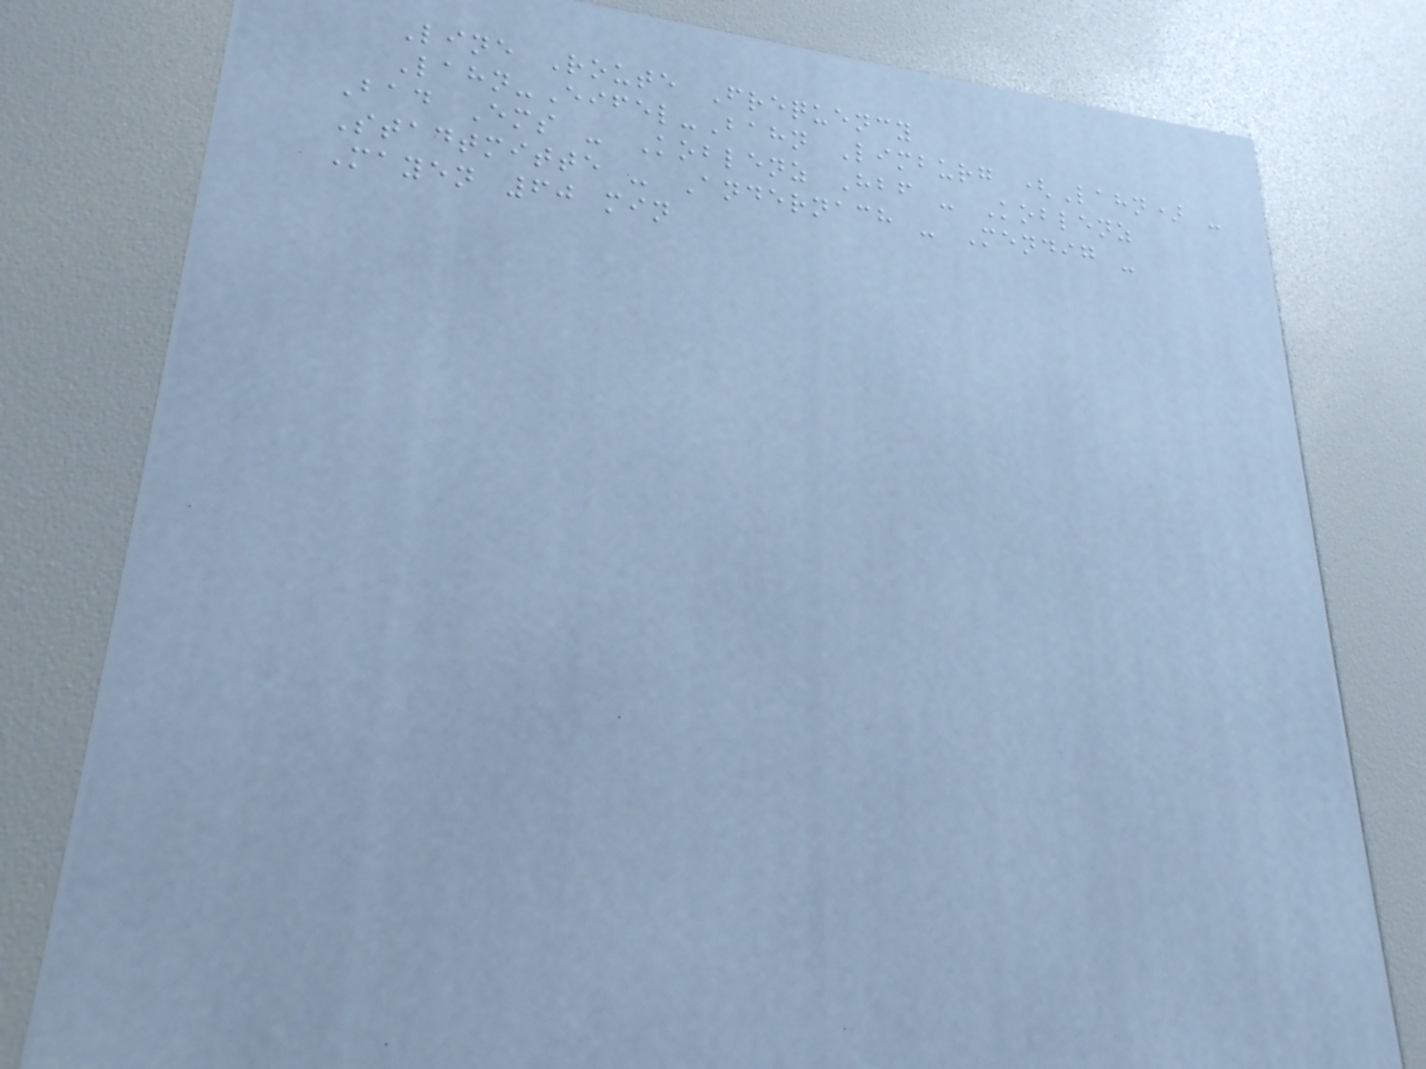Line Route Frequency
Lahn-Eifel-Bahn Limburg (Lahn) -
Bad Ems - Koblenz Hbf - Koblenz
Stadtmitte - Andernach - Mendig -
Mayen 60 min
